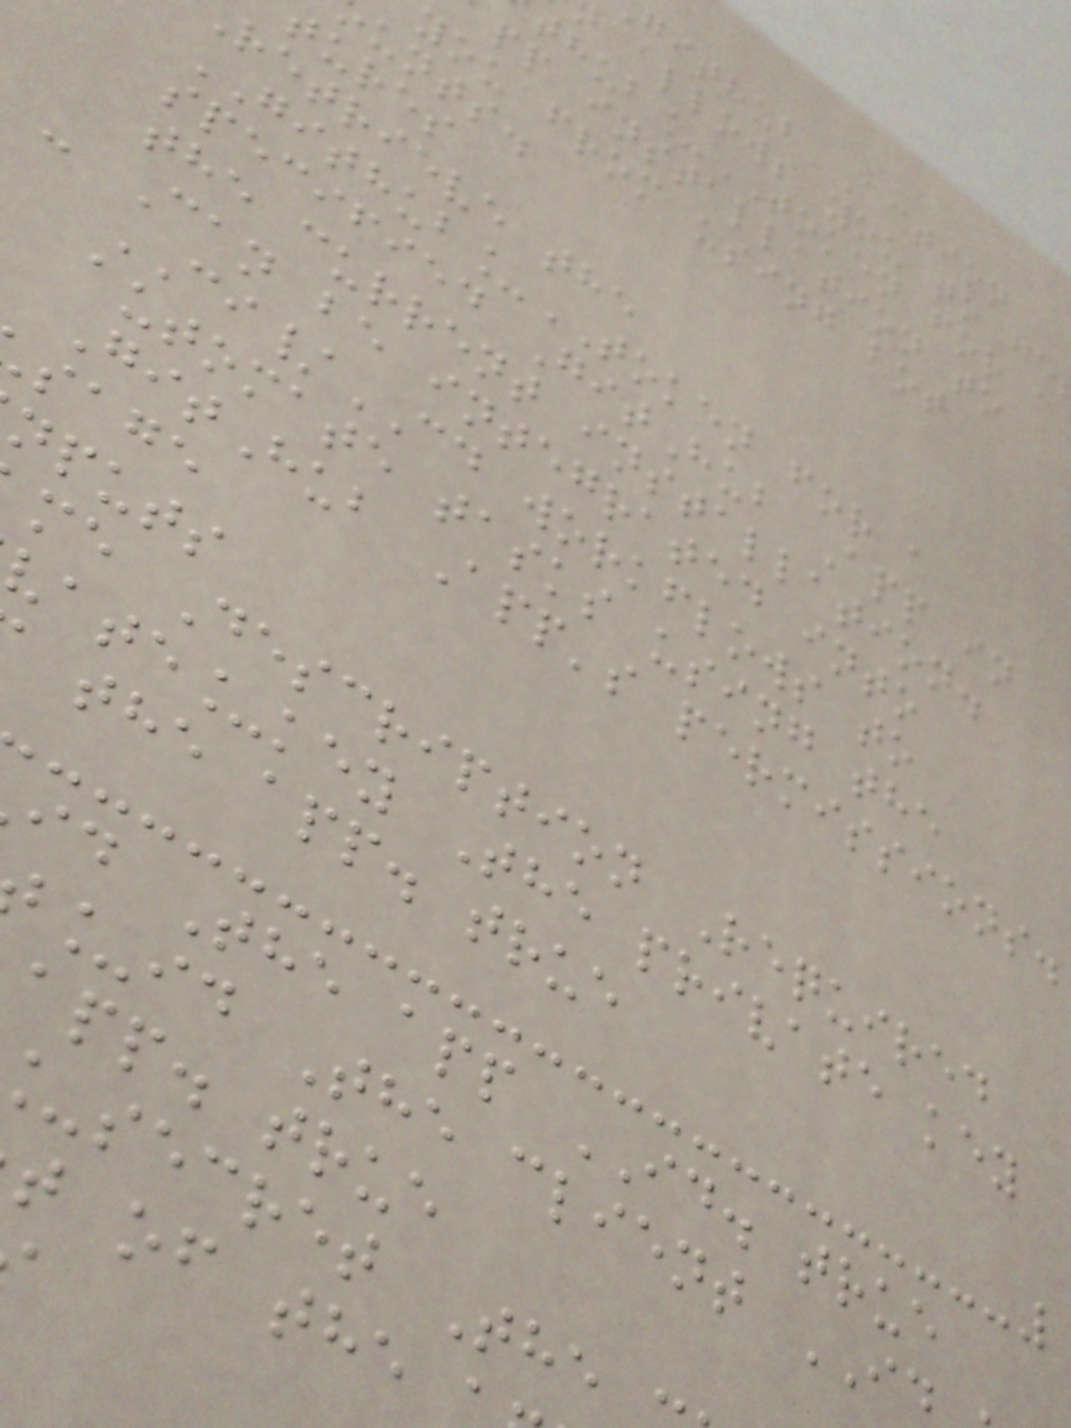github Action
allows you to ge
_TOKEN for a
pp installation to
you from using bot
unts.
tures
retrieve the
GITHUB_TOKEN for a
specified GitHub App in
the current installation.
- Can be integrated into
CI/CD workflows to
automate tasks using the
GitHub App's permissions.
sage
nputs
me Description Required
vate_key The private key
the app. true
id The app ID. true
_id The client
app. true
secret The
t of the
